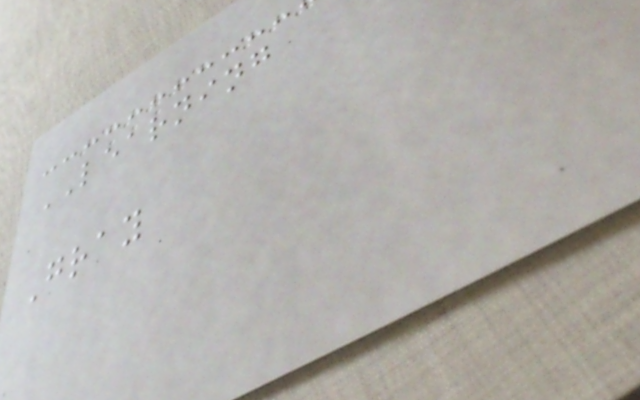LEARNING
Gray
